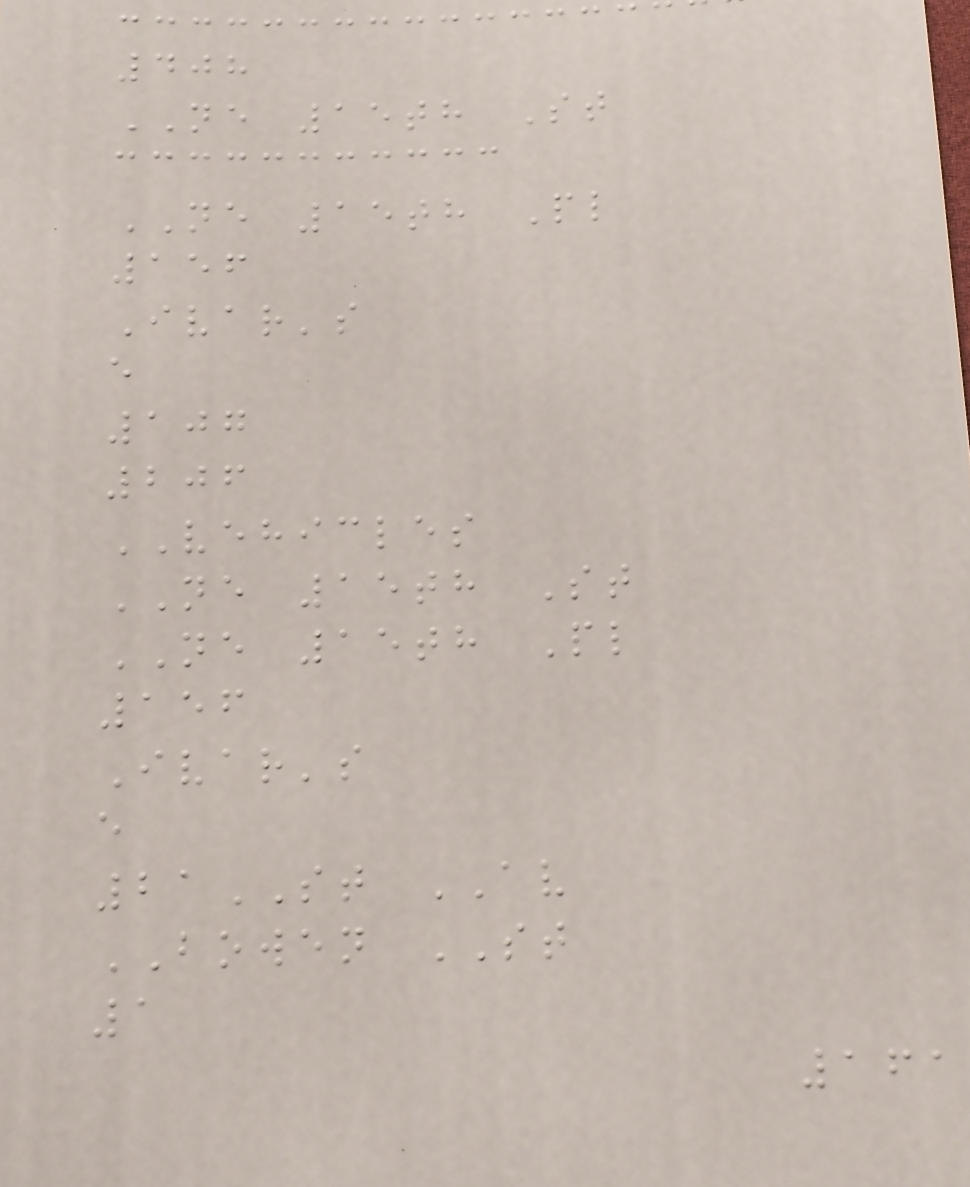408
NE 15th St
NE 15th Pl
156
Ivar's
e
107
206
VEHICLES
NE 15th St
NE 15th Pl
156
Ivar's
e
21ST AV
BOWEN ST
1
161
